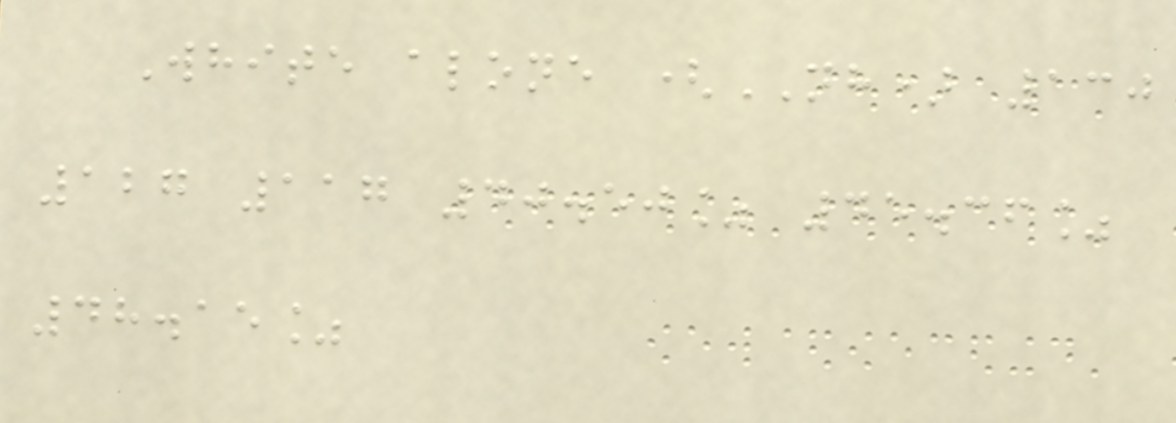White alone (NH) 130
127 117 40.50% 45.36%
48.15%
